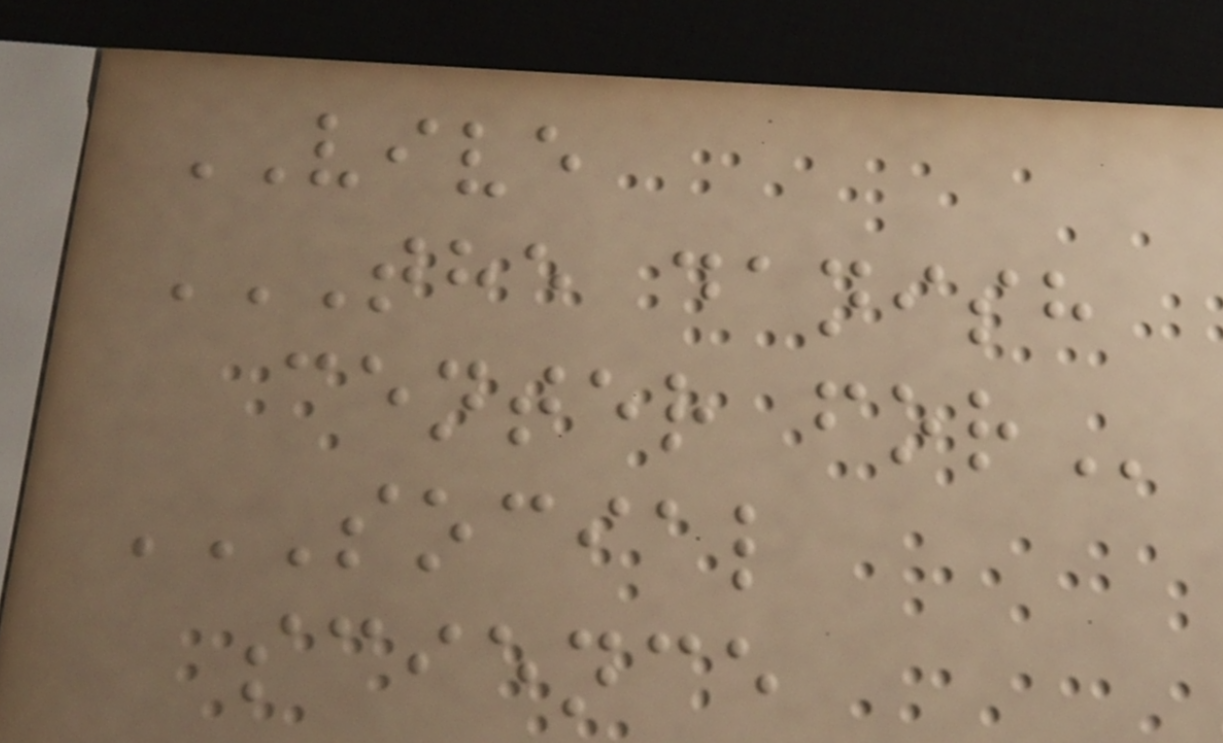VIVE
THE DANISH
CENTER FOR
SOCIAL
SCIENCE
